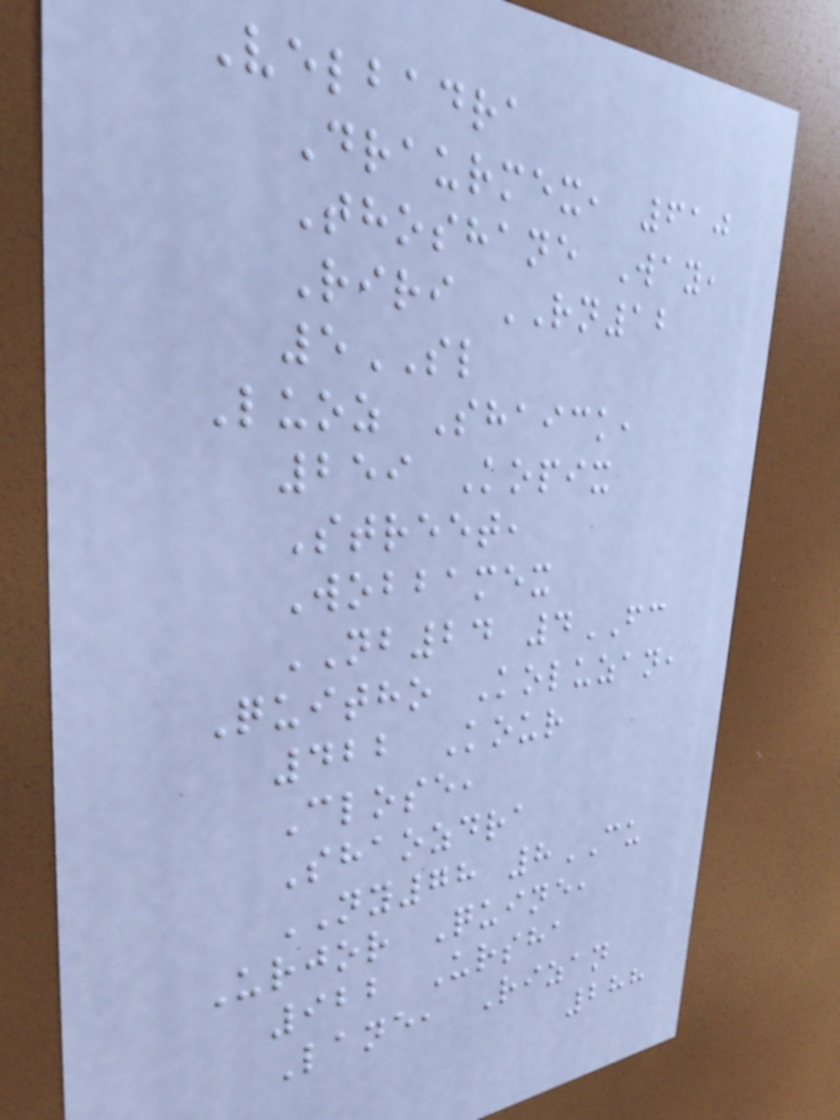Velbadra
Draurmex, 610
Thoshane Way,
Riri RN12
5SL
Luoz Shaick,
259 Kopix
Street,
Wobbamex
NB24 4FC
Quitho Koluzan,
422 Kour
Close,
Shaozdra
NY78 8CU
Urjor Quine,
922 Ursha
Lane, Rizan
288
